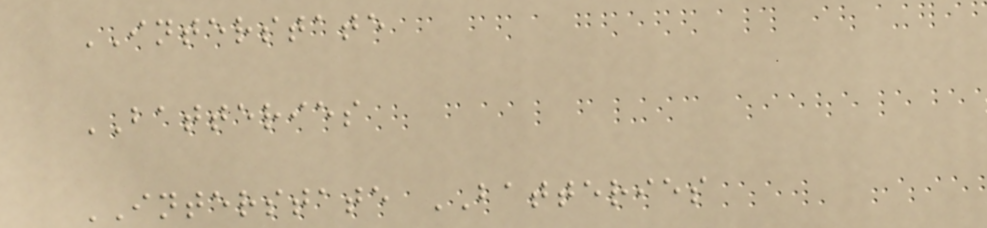INTERSTATE
BATTERIES
INTERSTATE BATTERIES
